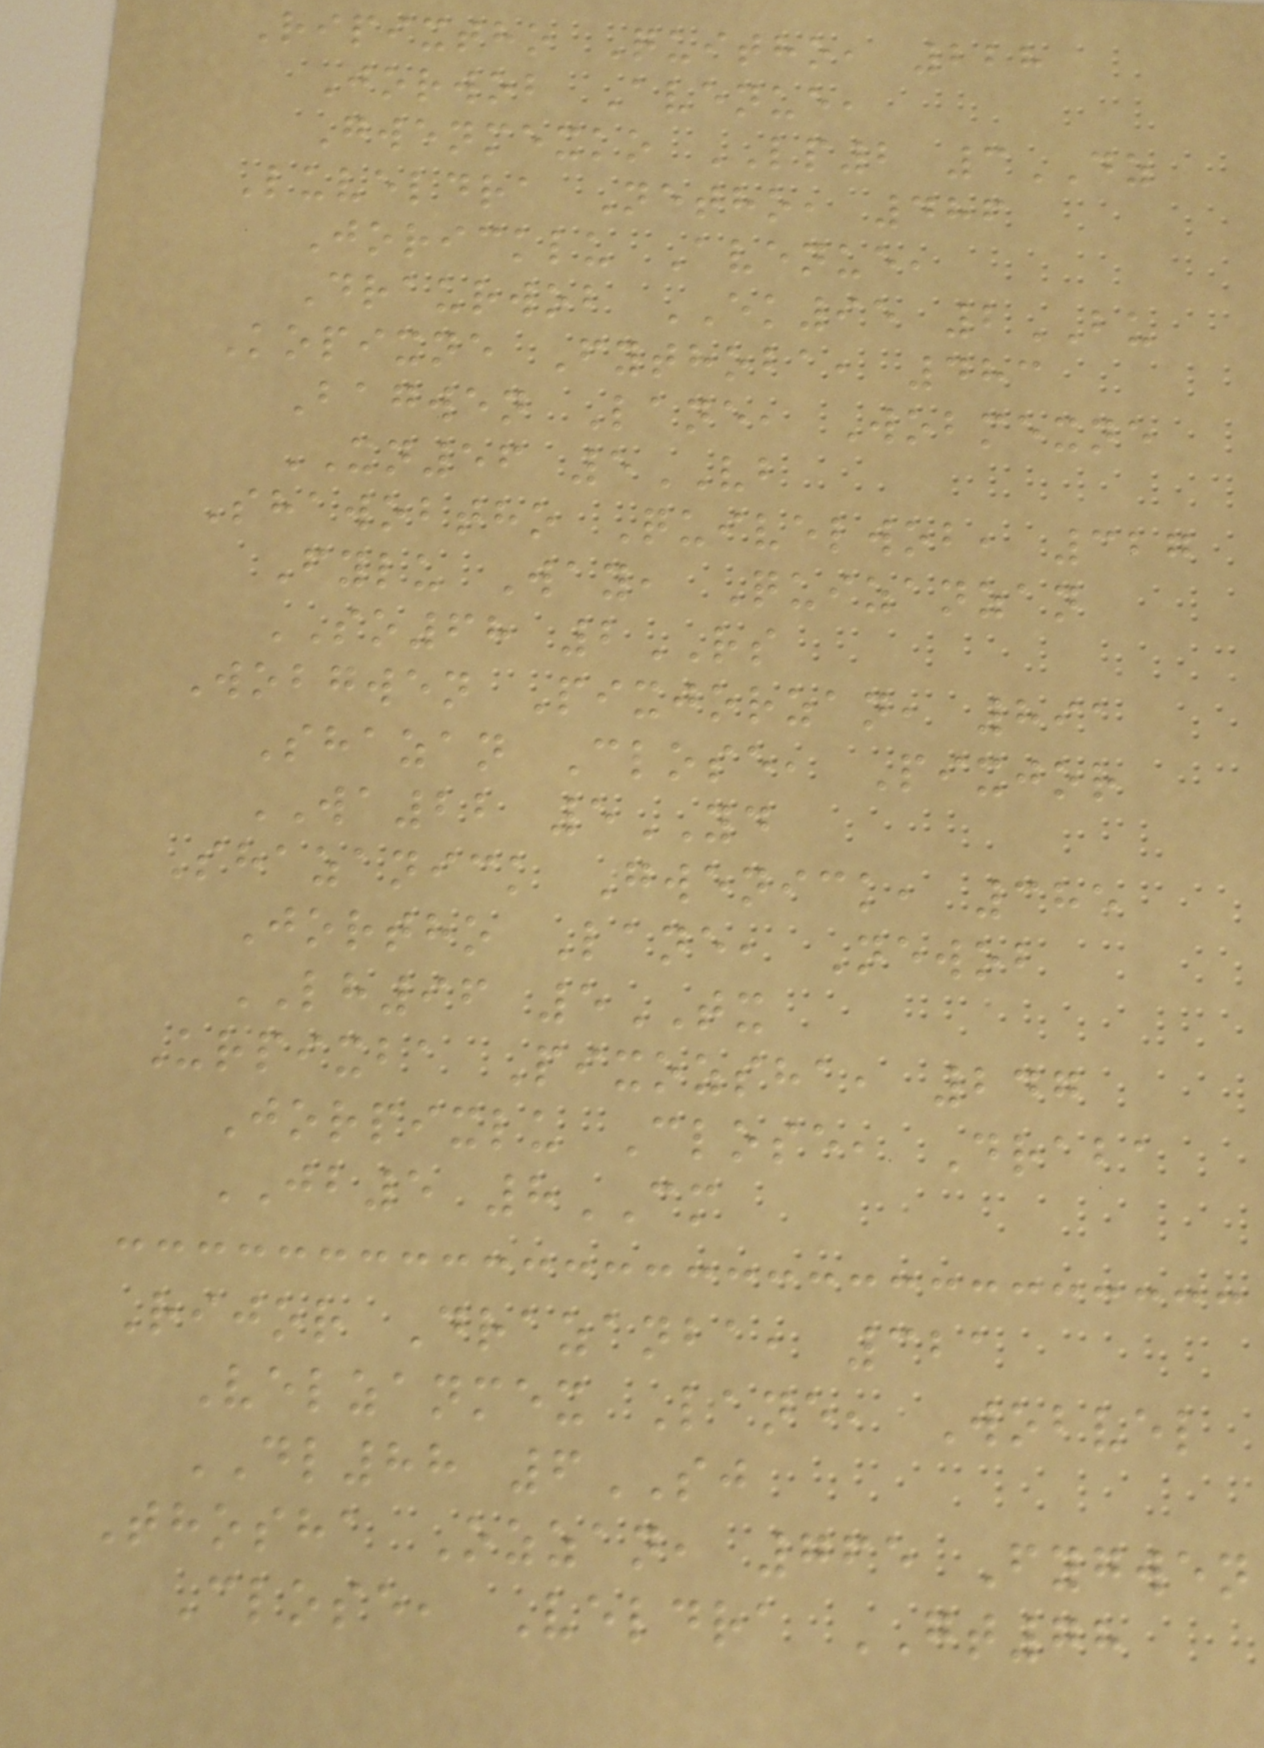Ripixtho Quitho, 228
Jorwob Avenue,
Gwenmexko LP2 3DZ
Luveldra Netho, 486
Joricklu Avenue,
Draurwob EK95 2BU
Kopixne Fythoba, 483
Bagwen Lane, Wobmexne
XN56 5VB
Shawobtho Quivelwob, 327
Fylu Way, Quizanzan
SO68 2RS
Wobgwen Pixjorzan, 891
Shazan Close, Pixjor
WA22 5YD
Shazanick Gwenick, 385
Jortho Lane, Newob
LH96 5TX
Urpixba Pixozsha, 247
Jorpixlu Close, Draba
JB5 8CM
Rijor Drazanba, 321
Velzanmex Lane, Wobvel
DL88 6SJ
Thosha Ozzan, 765 Fygwen
Close, Veldra GT78
